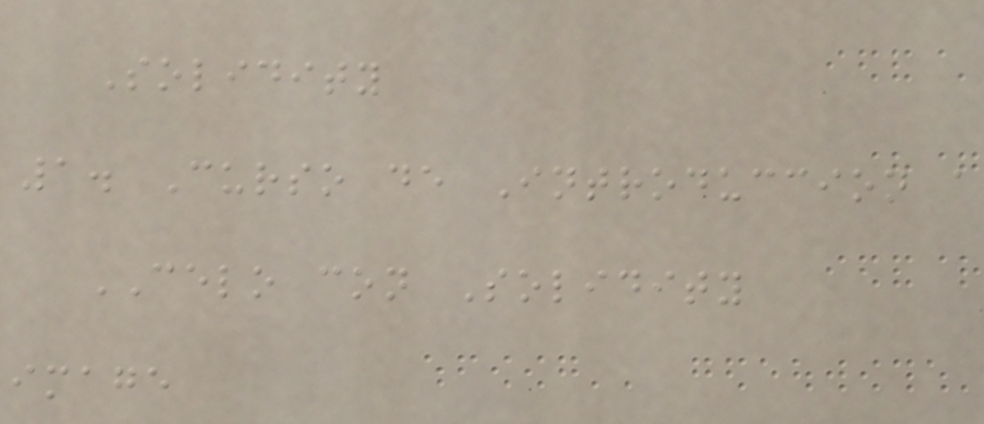Solidity
1. Curso de Introduccion a
CELO con Solidity
image
